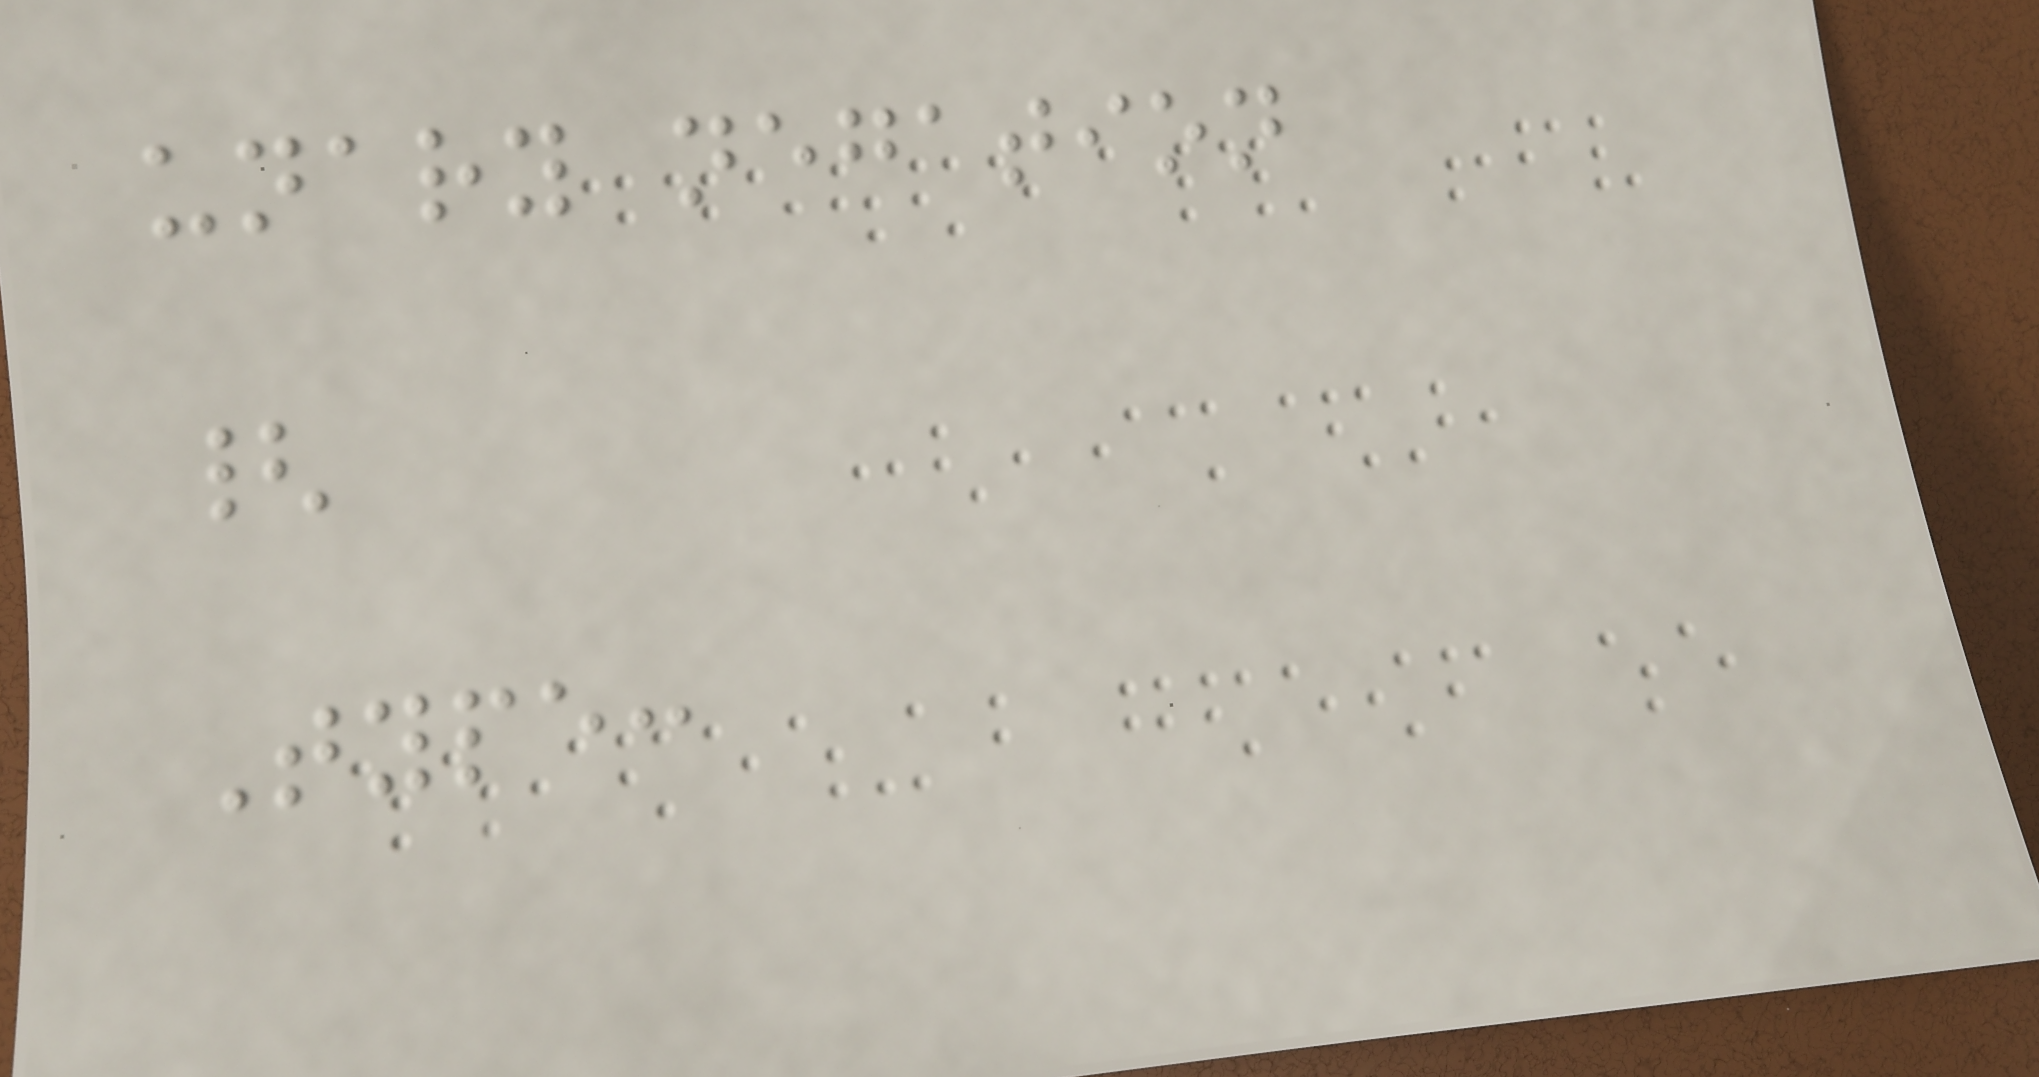unary negation
{
Type:
